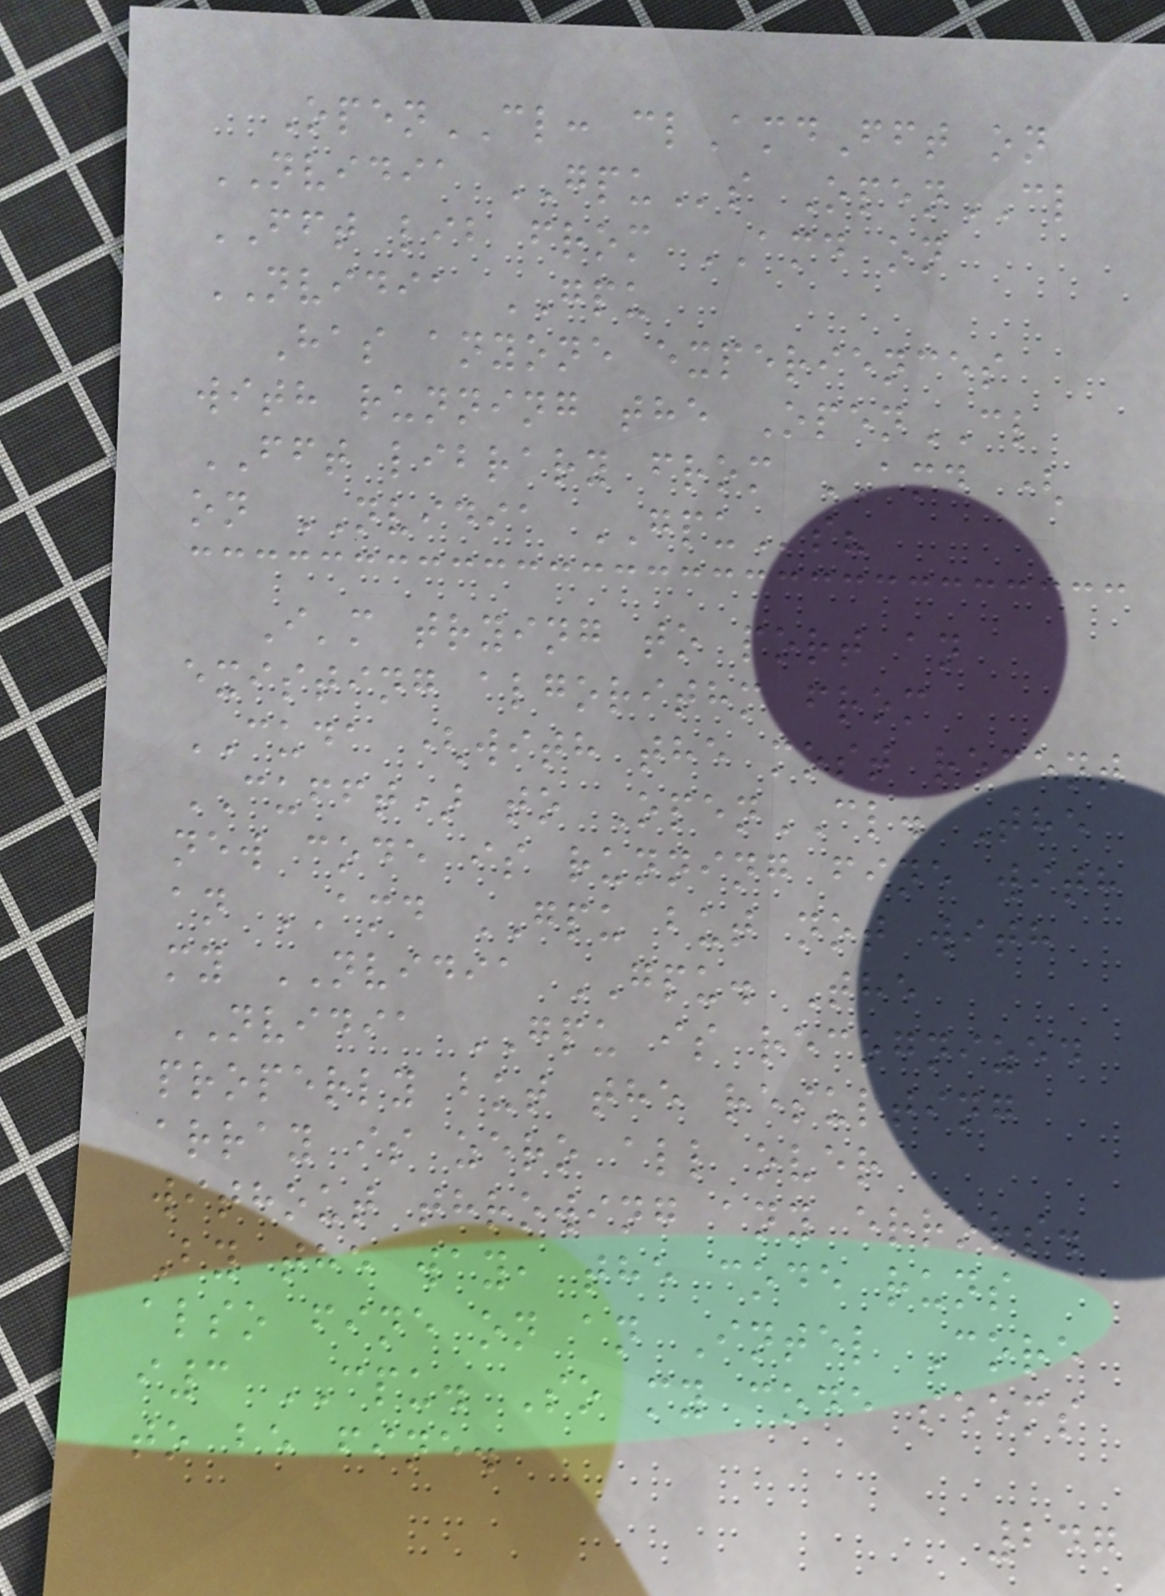OpenCL: clAmdFft on
NVIDIA GPUs OpenCL
FFT lib from AMD on
NVIDIA GPU
Has anyone experiences
with running the OpenCL
FFT library from AMD (
on NVIDIA GPUs?
I'm trying to port an
existing algorithm from
CUDA (with the most recent
CUFFT) to OpenCL. The
new code is running fine with
an AMD GPU but not with
my NVIDIA GPU. The
NVIDIA GPU is recognized
properly but the resulting
array is zero all over
without throwing any errors.
By the way, the code runs
also fine on an Intel Core
i3 CPU. So my code seems
to be fine.
247
